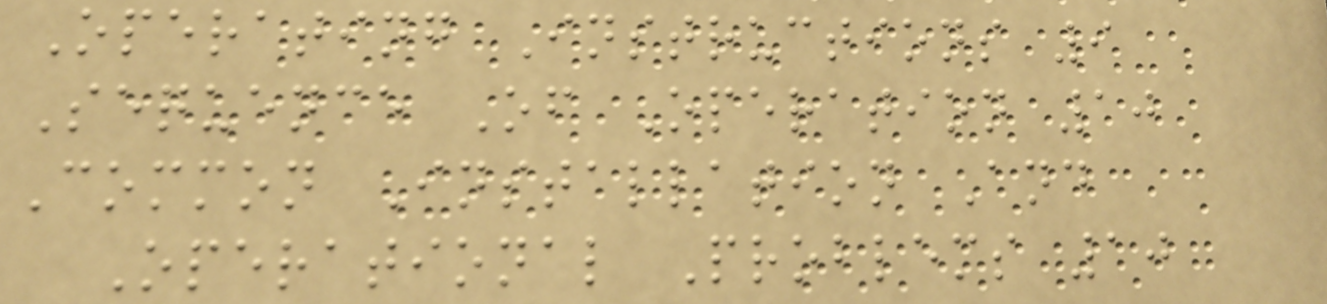Operating Instructions 9
Sequence Of Operation 10
Common Installation And
Operational Problems 10
